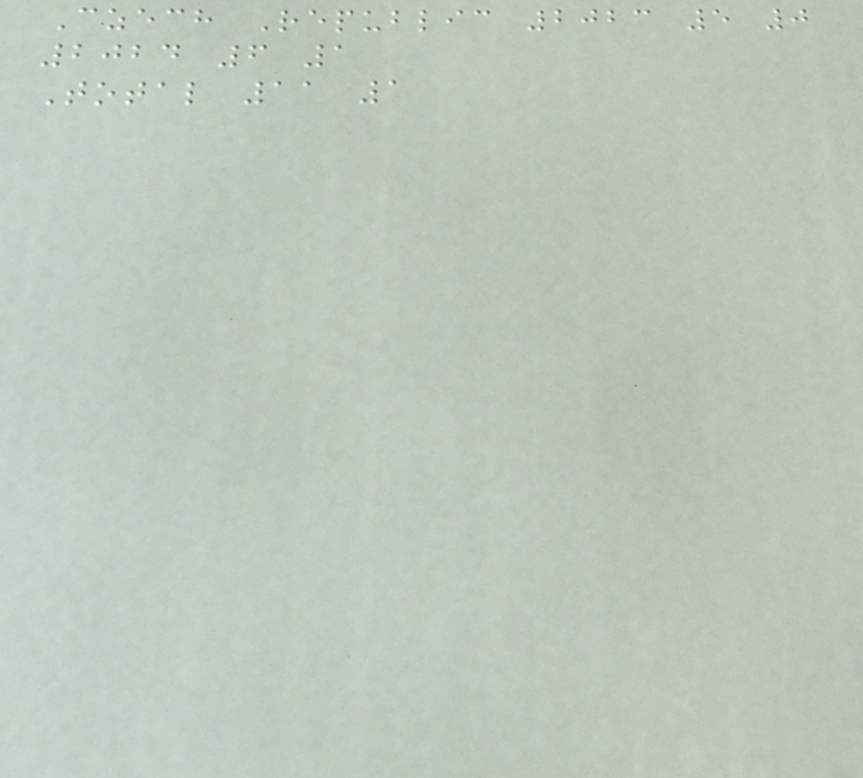Czech Republic 2023 5 0
2024 6 1
Total 11 1
